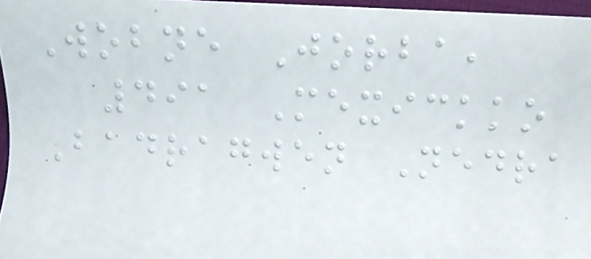Wobne Jorba,
491 Mexickko
Badragwen Nedra
